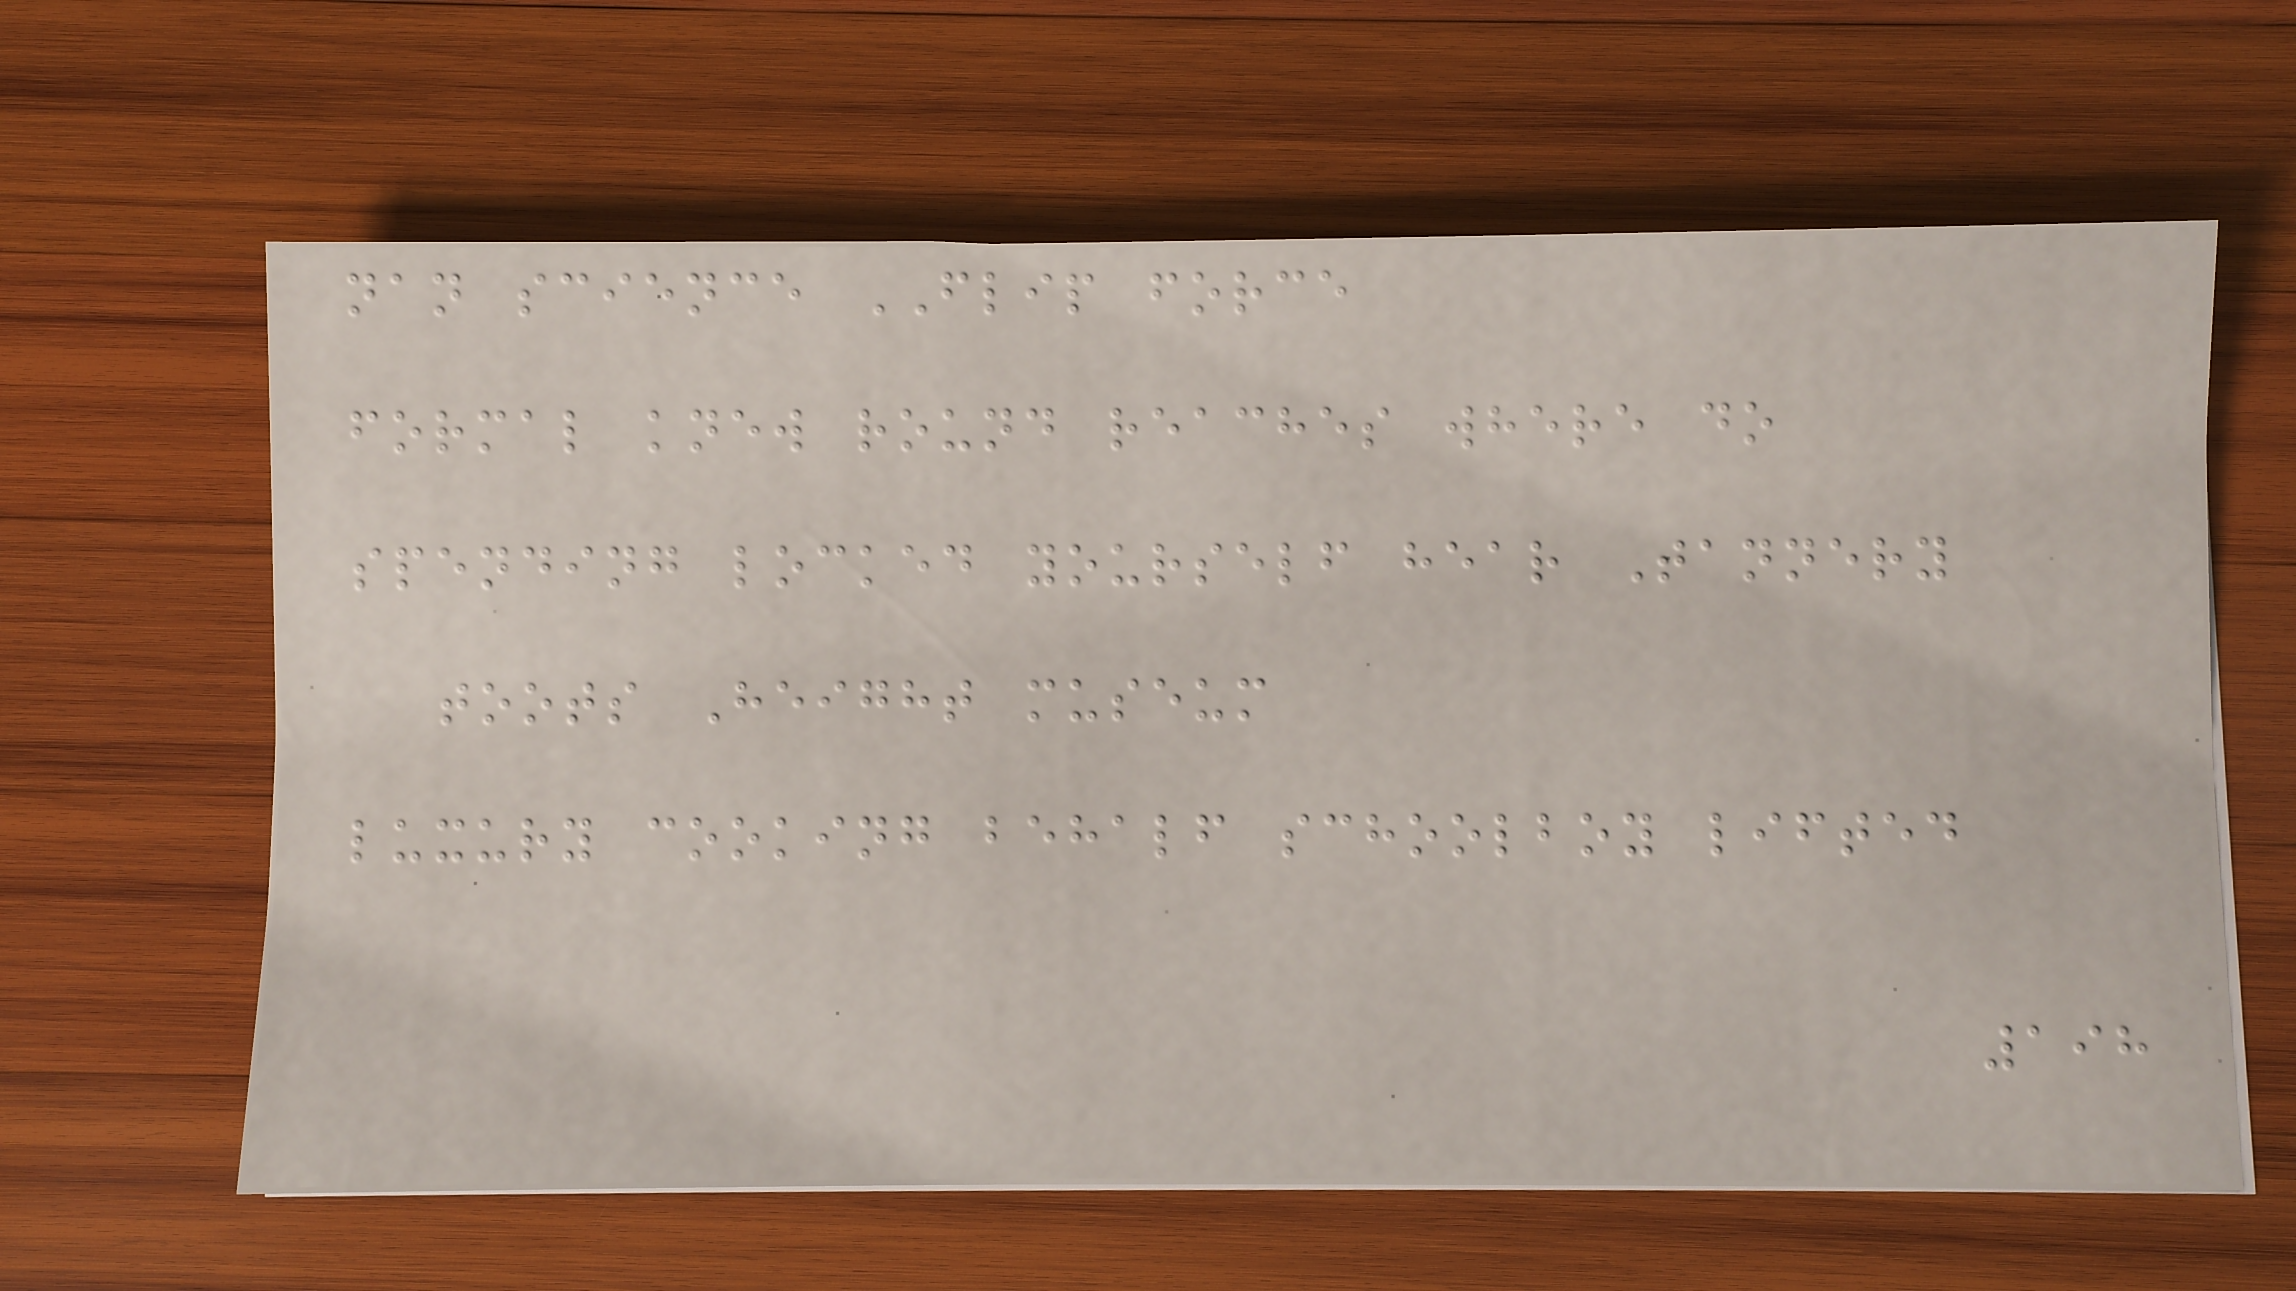nan science FLIP force
formal knew round reaches where do
spending locked yourself hear Tannery
toots Height museum
luxury cooking behalf schoolboy lifted
198
